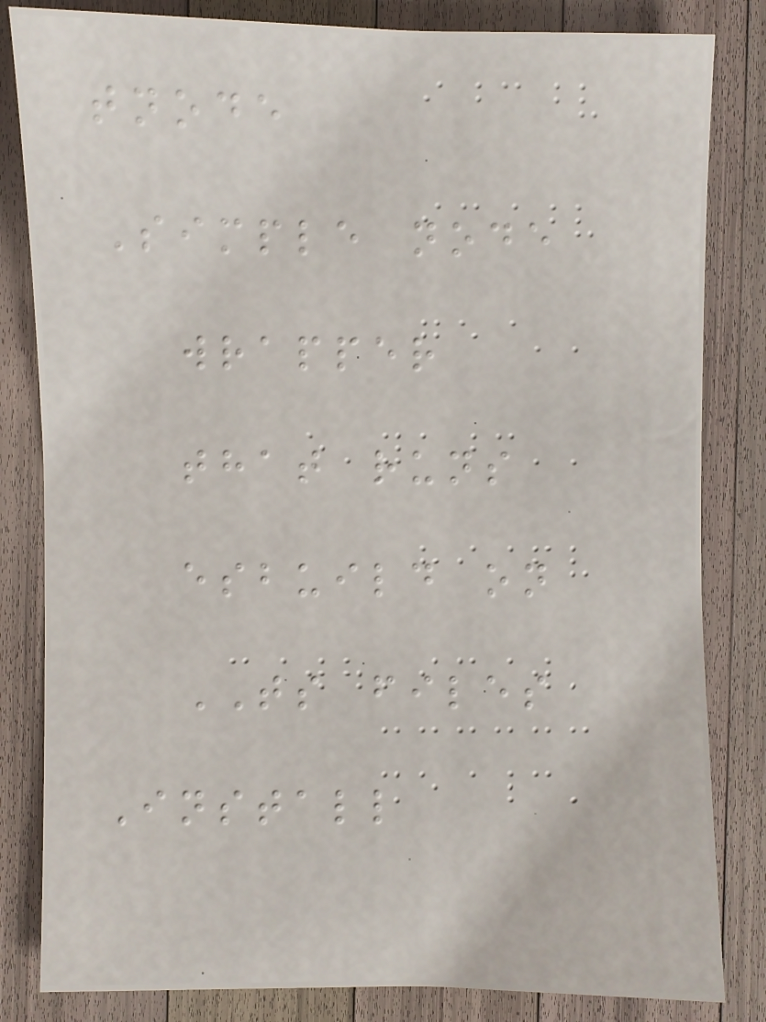tnode
Simple node
wrapper
that runs
esbuild on
TS files
Install
